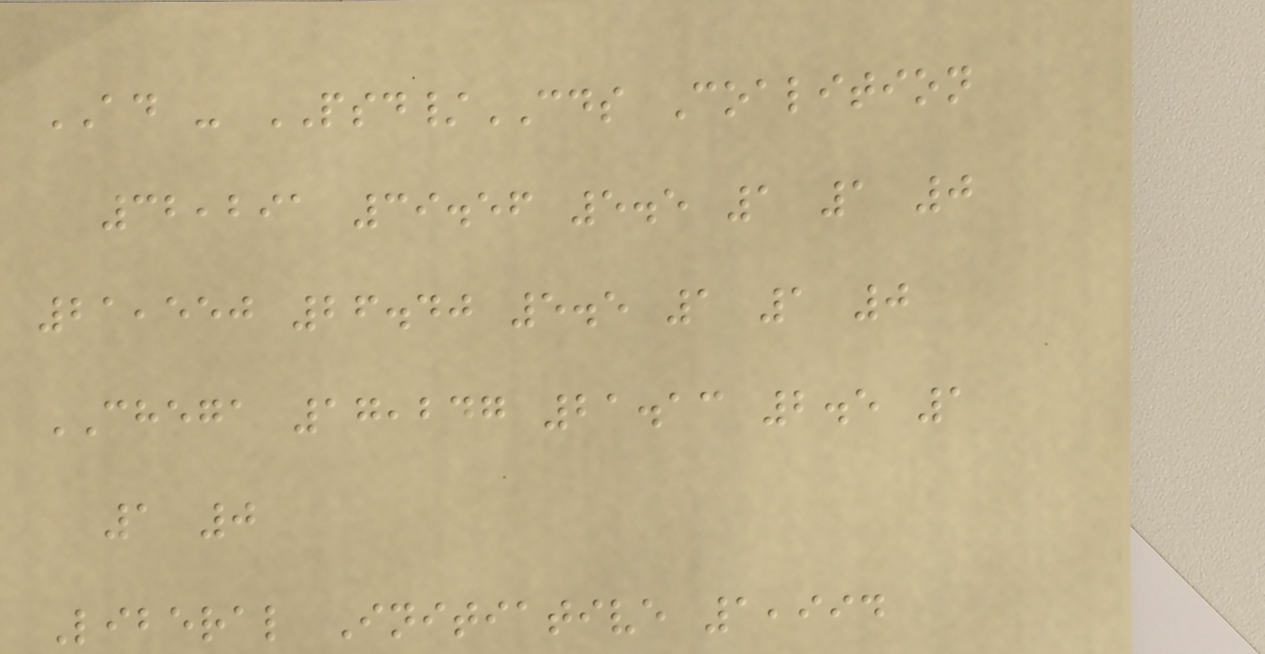AD - PSD/CDS Coalition
32,291 39.56 5.5 1 1 0
21,550 26.40 5.5 1 1 0
CHEGA 17,247 21.13 2.5 1
1 0
Liberal Initiative 1,994
